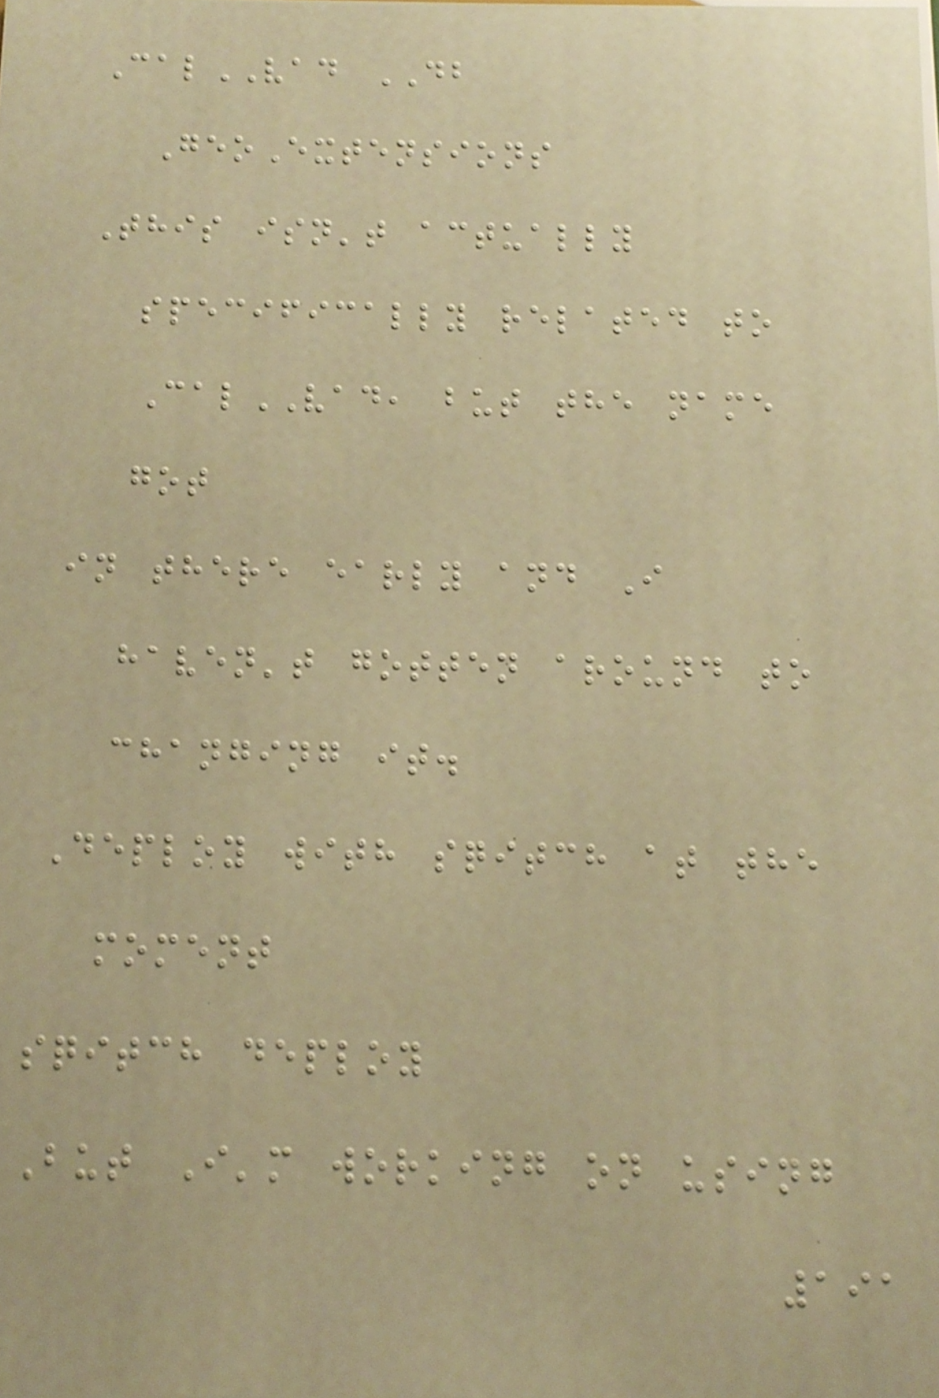CalVAD DB
GeoExtensions
This isn't actually
specifically related to
CalVAD, but the name
got
in there early and I
haven't gotten around to
changing it.
Deploy with sqitch at the
moment
sqitch deploy
But I'm working on using
191
